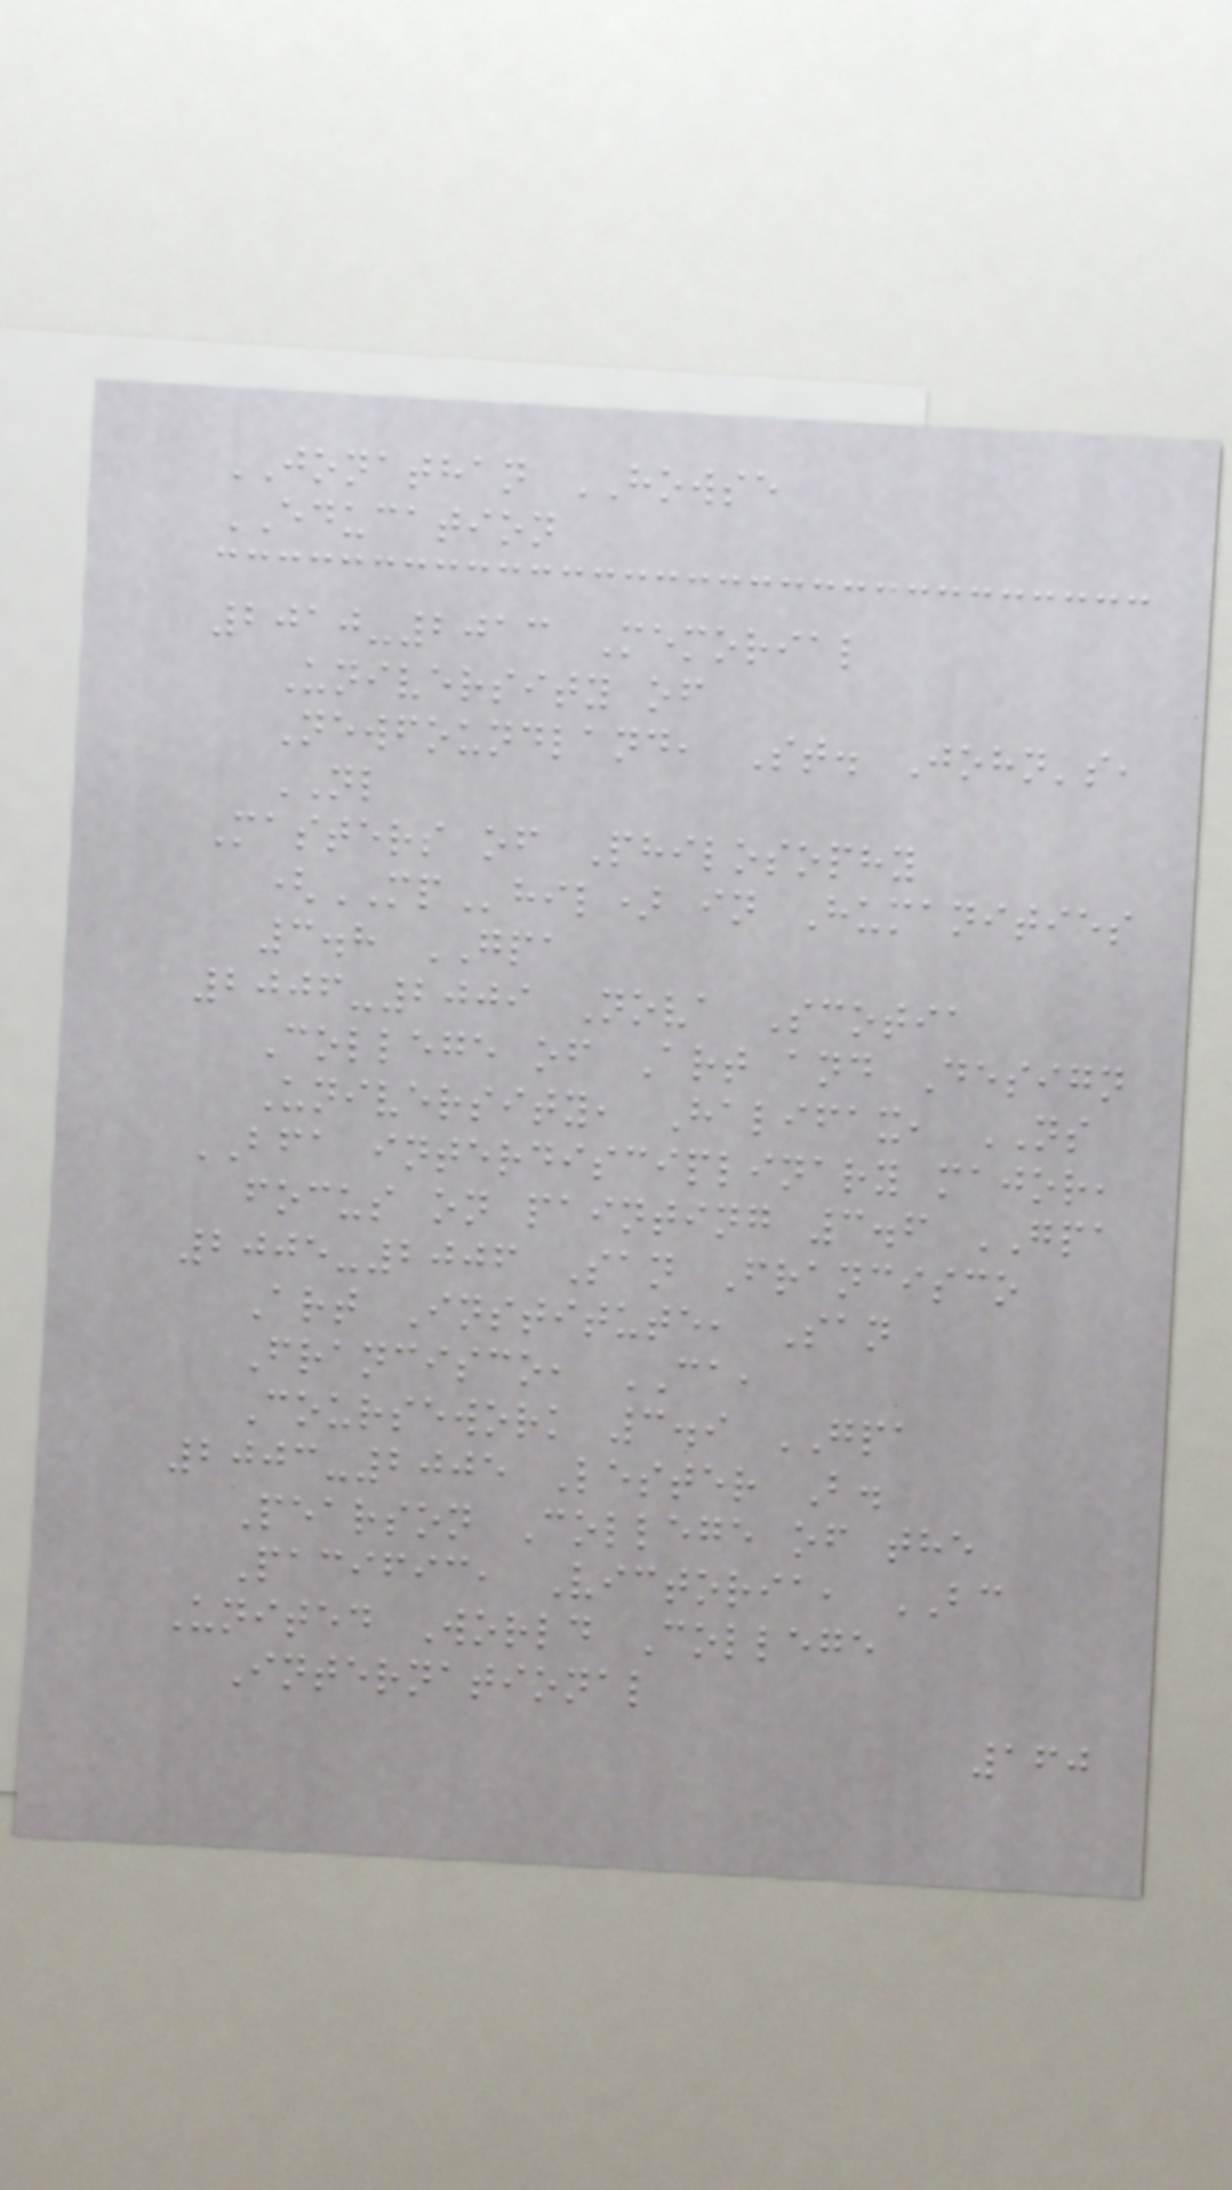JONATHAN HOWSE
EDUCATION
2010-2013 Memorial
University of
Newfoundland, St. John's,
NL
Masters of Philosophy
(MPhil) in Humanities
3.8 GPA
2006-2009 Nova Scotia
College of Art and Design
University, Halifax, NS
BFA interdisciplinary major,
focus on painting 3.6 GPA
2005-2006 San Francisco
Art Institute, San
Francisco, CA,
Coursework 3.9 GPA
2003-2005 Lester B.
Pearson College of the
Pacific, Victoria, BC
United World College
International
160
